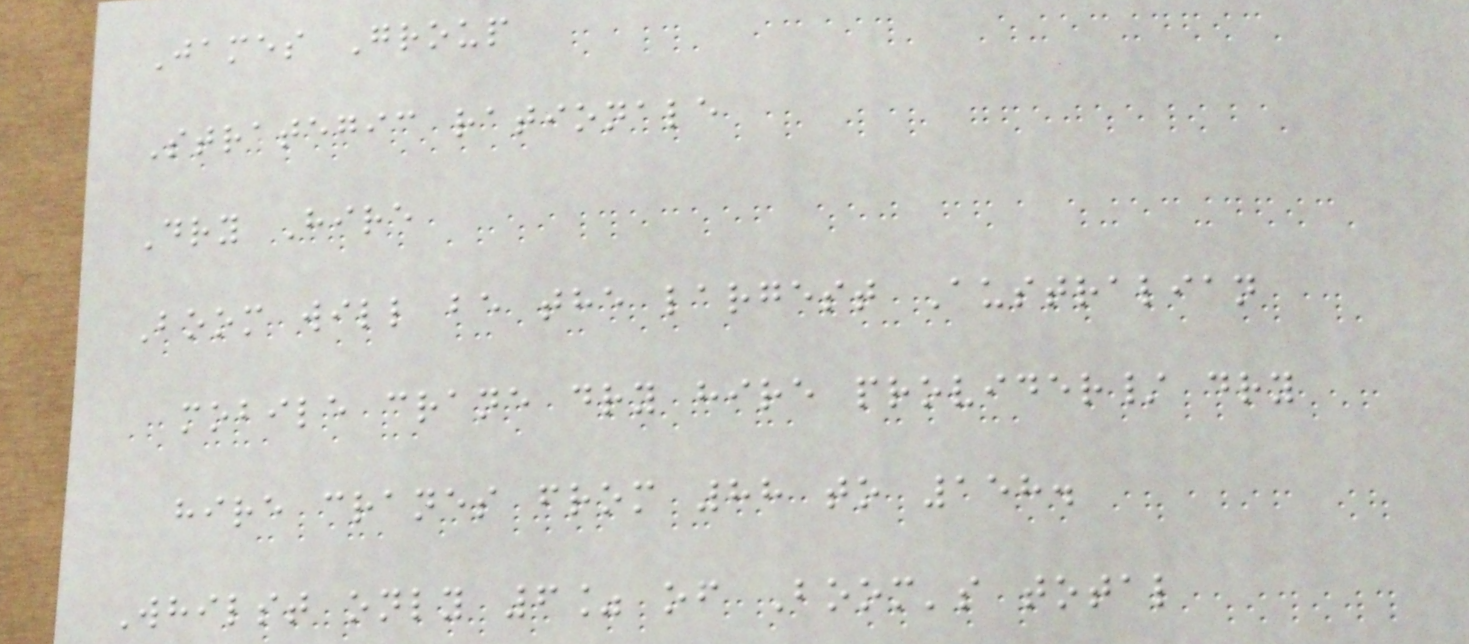James Group
Strategic rationale
Dry Hire
Boom will be the largest Australian
mobile crane dry hire provider/ dry
hire cranes from 88 to 158.
Whilst only 6% of Boom's total
